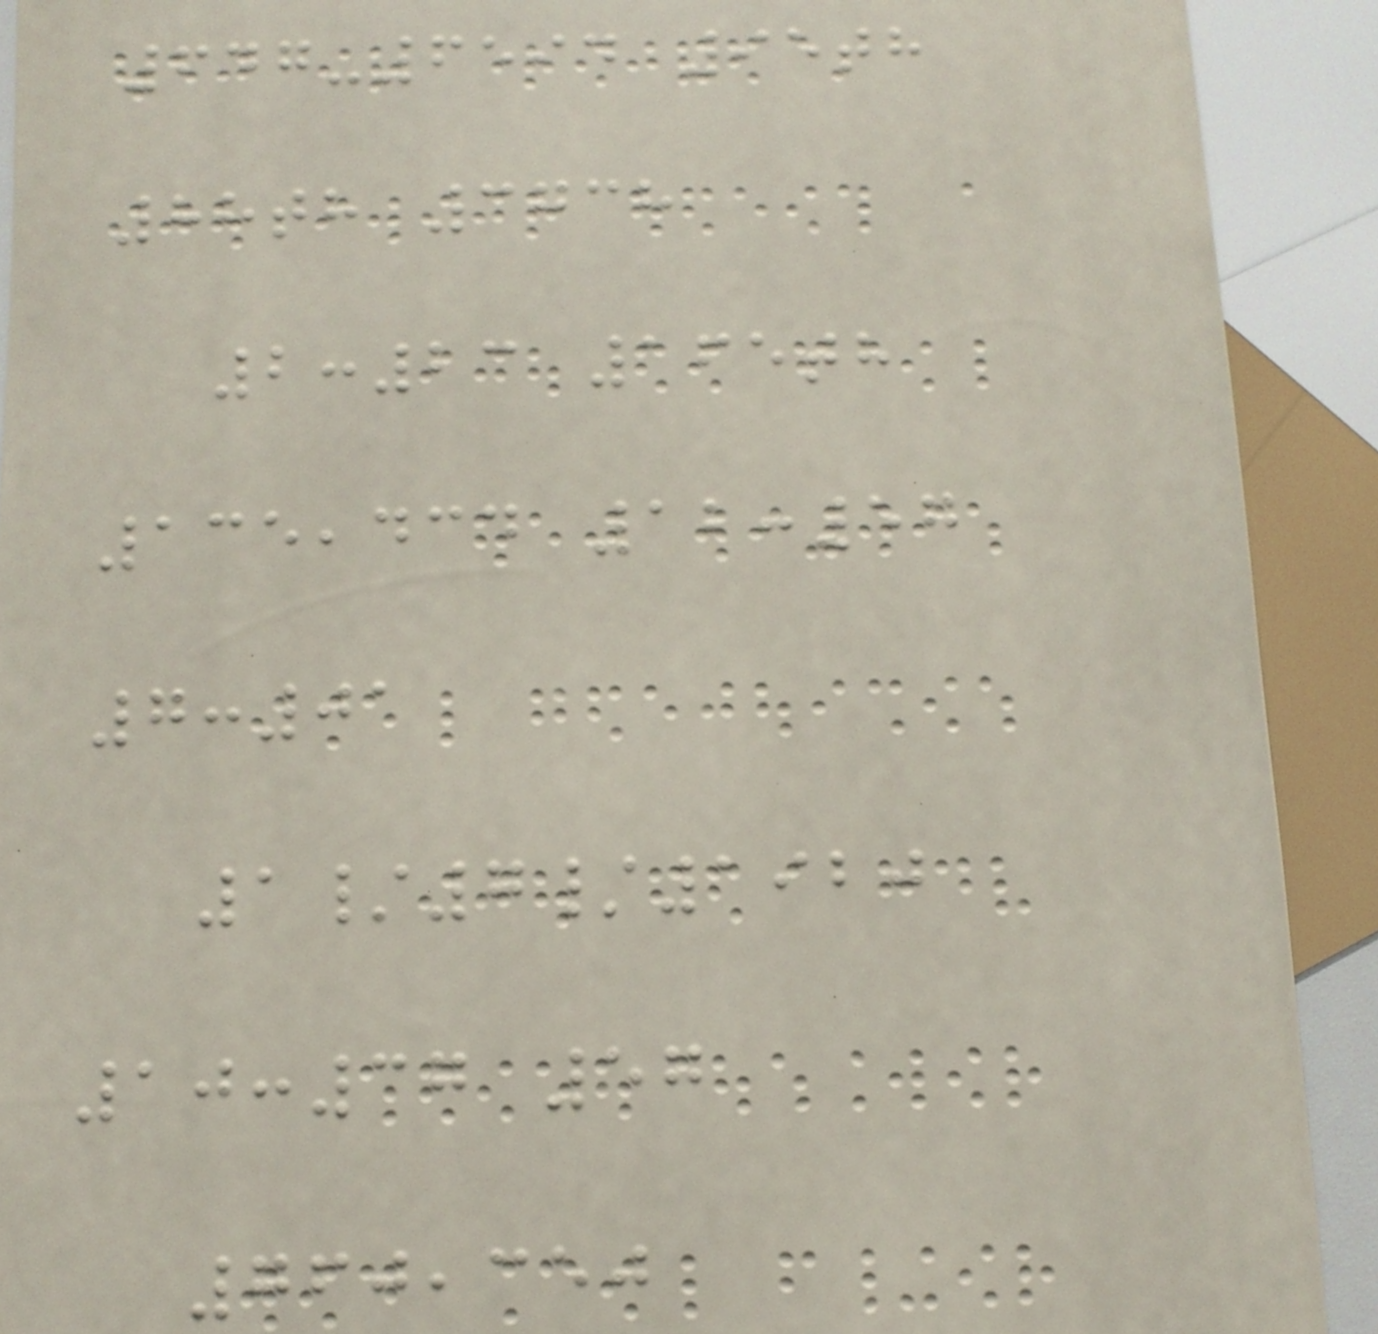647-6594 95th
88th 3738
2:23 165th
135,434 12:57
7:01
1/7/1920
10:37 57
760,350
